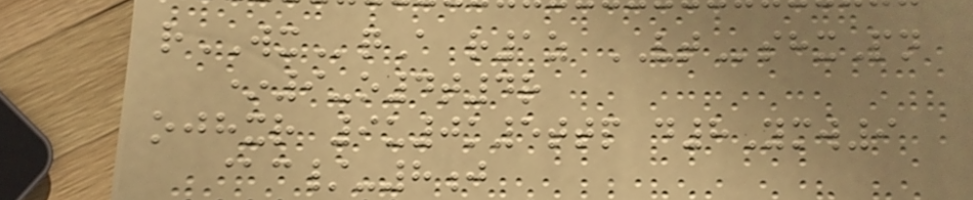rWXqA r1z VTshxPn
*9-o4t4r
ojhxr 9u0k5ttp d8Ymw9
@c/-8j
